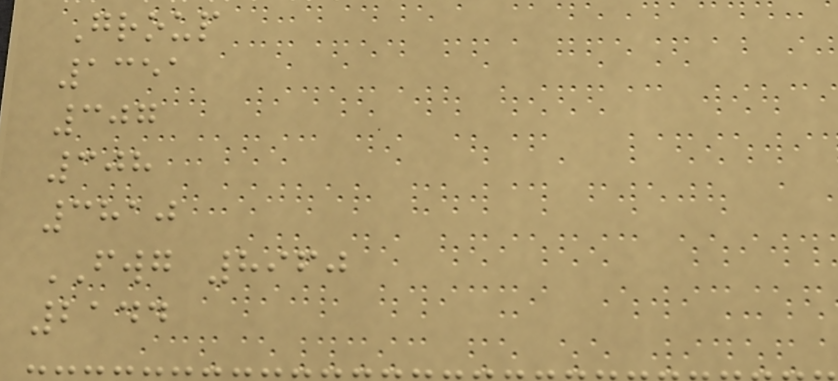Group
1351
307
308
3810
FWG 8960
2144
